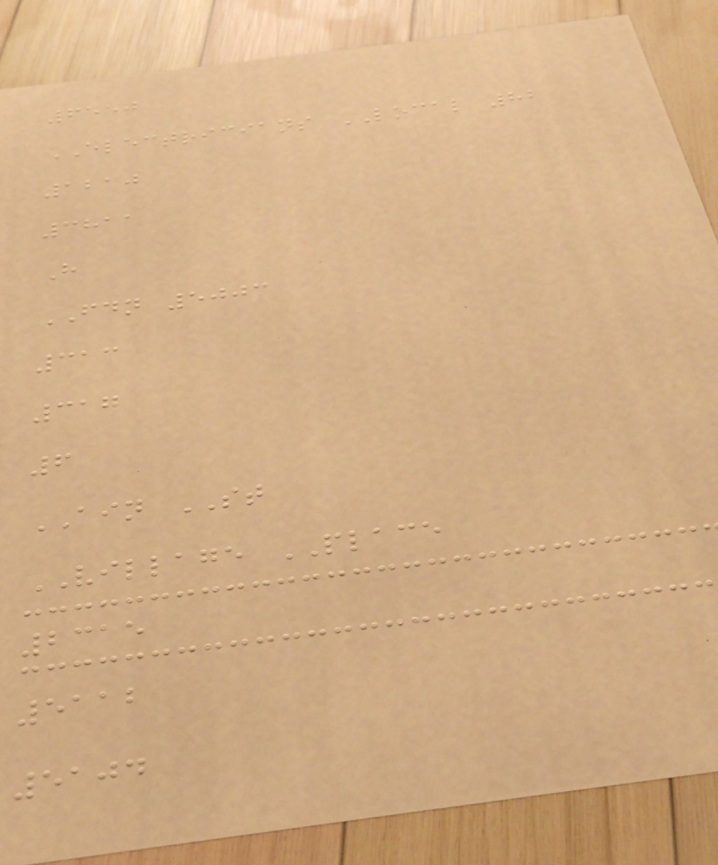6550
ELECTRICIANS LOCAL 82
1210
3811
H
FDN 5003
313
317
6
AIN ST
VILLAGE PLACE
2315
5112
5104
